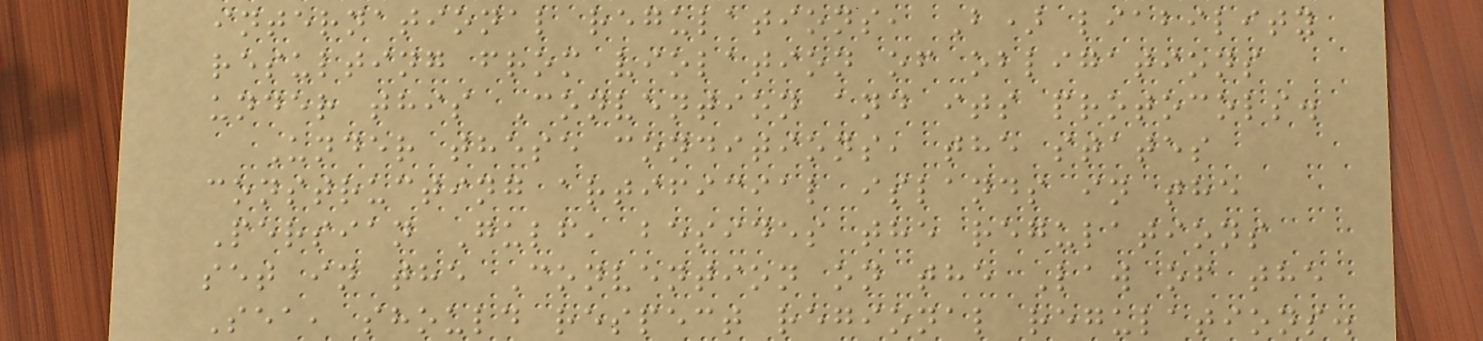international regulations, B) liability
resulting from violation of obligations
under this Convention and its protocols.
Under these conditions, the states
constructing artificial islands in the
Persian Gulf, besides the regulations
set in the Convention on the Law of the
Sea, should respect regional regulations.
